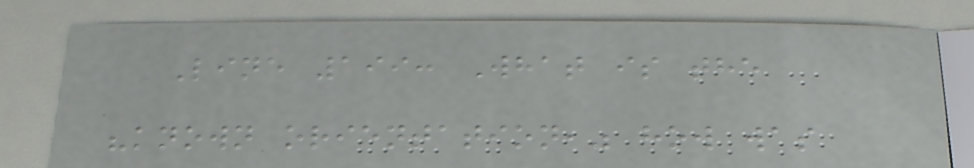Line 199: What is the
"known orientation," how was
